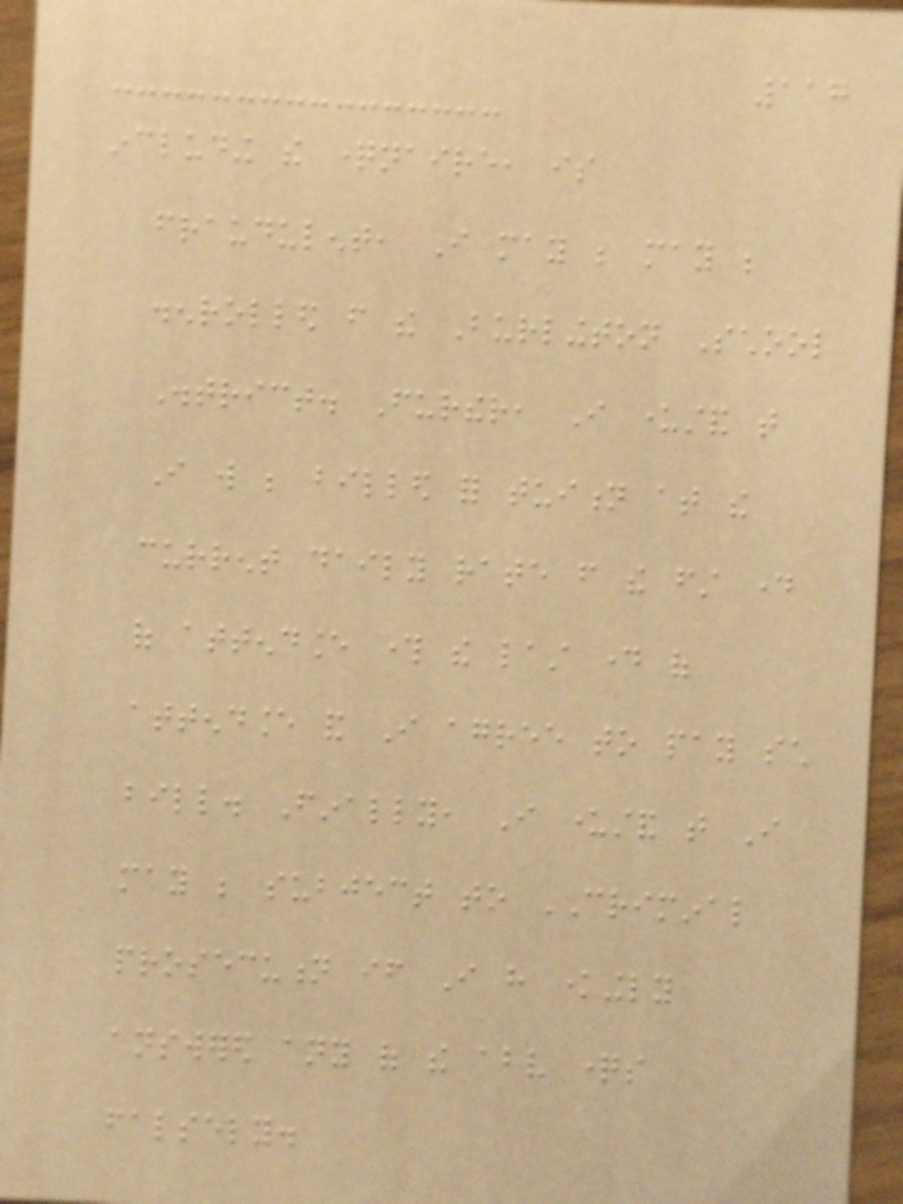117
including the questionnaire, is
fraudulent, I may be may be
disenrolled from the Burlington School
District. Further, I understand that
I will be billed for tuition at the
current daily rate from the first day
of attendance through the last day of
attendance and I agree to pay such
bill. Finally, I understand that I
may be subject to CRIMINAL
prosecution if I have knowingly
answered any of the above questions
falsely.
